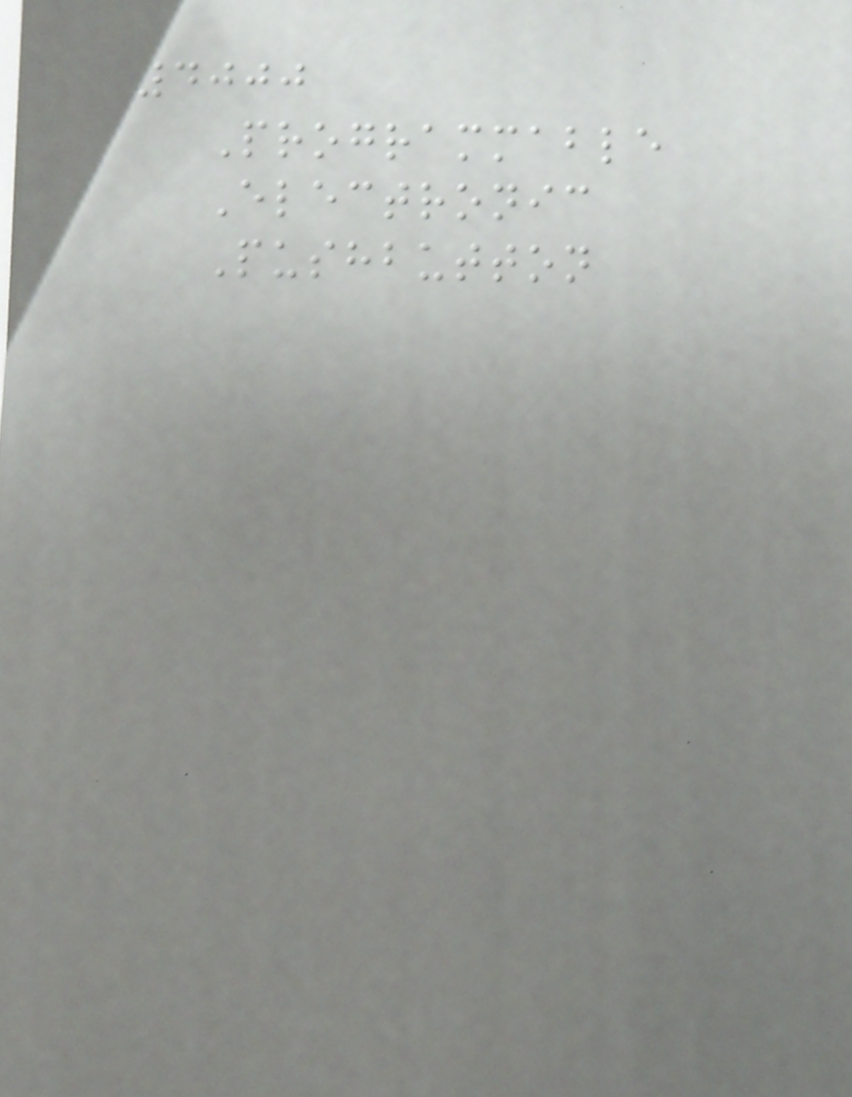4000
Programmable
Electronic
Pushbutton
